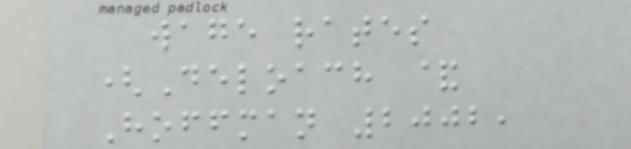wage rates
(Deloach &
Hoffman 2002,
